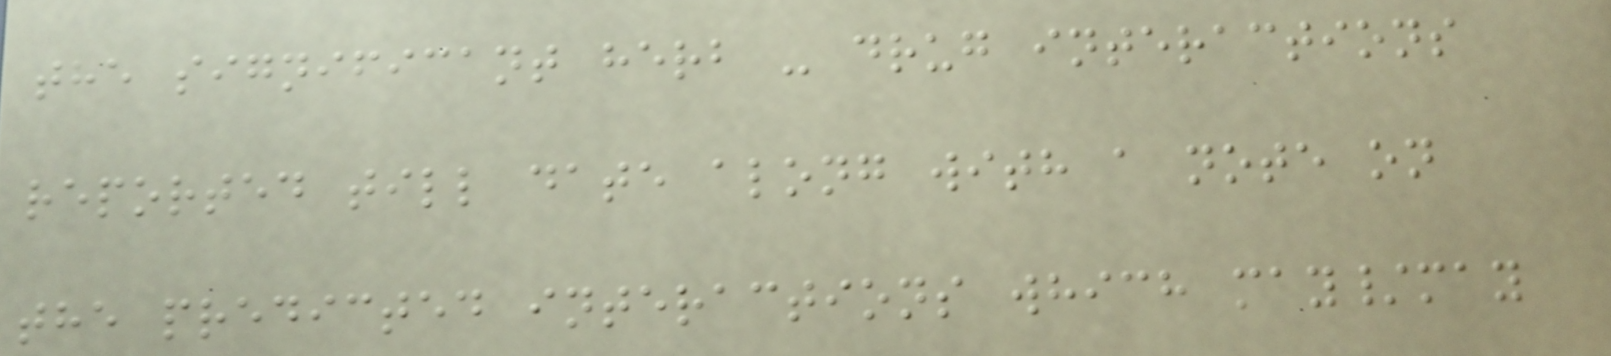the significant herb - drug interactions
reported till date along with a note on
the predicted interactions which may/may
